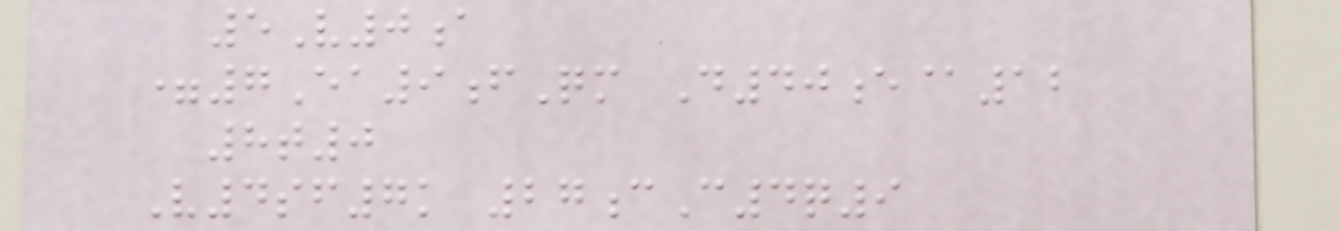5V0a
=7Ea9fQm D40e@12
8t0
V4sf7k 27cC4q9
